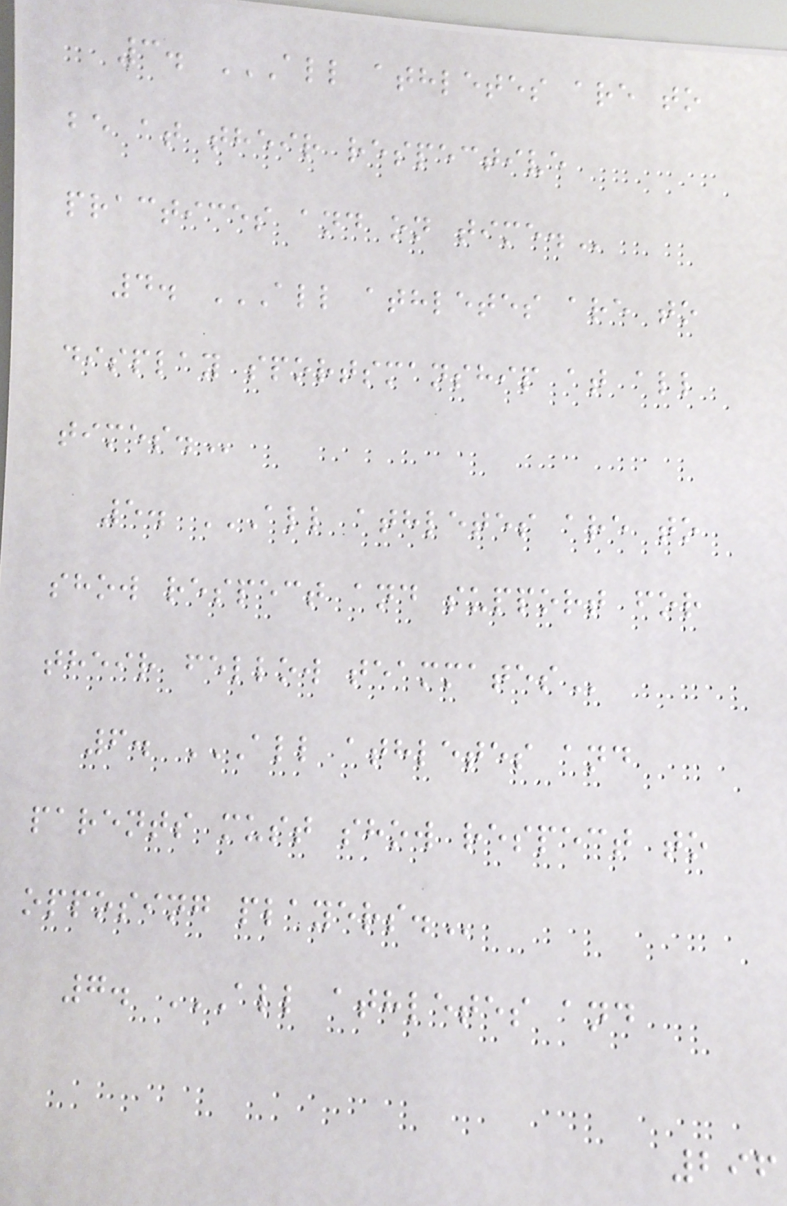3. ALL ATHLETES ARE TO
BE AT THEIR RESPECTIVE
PRACTICES AND ON TIME.
4. ALL ATHLETES ARE TO
DISPLAY SPORTSMANSHIP AT ALL
TIMES.
5. ALL ATHLETES ARE TO
SHOW RESPECT AND SUPPORT FOR
THEIR FELLOW TEAMMATES
6. ALL ATHLETES AND
PARENTS MUST SHOW RESPECT TO
OPPOSING PLAYERS.
7. ALL ATHLETES AND
296
